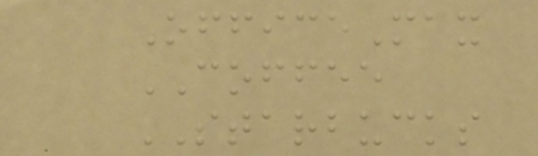OfficeMax
COFFEE
STARBUCKS
